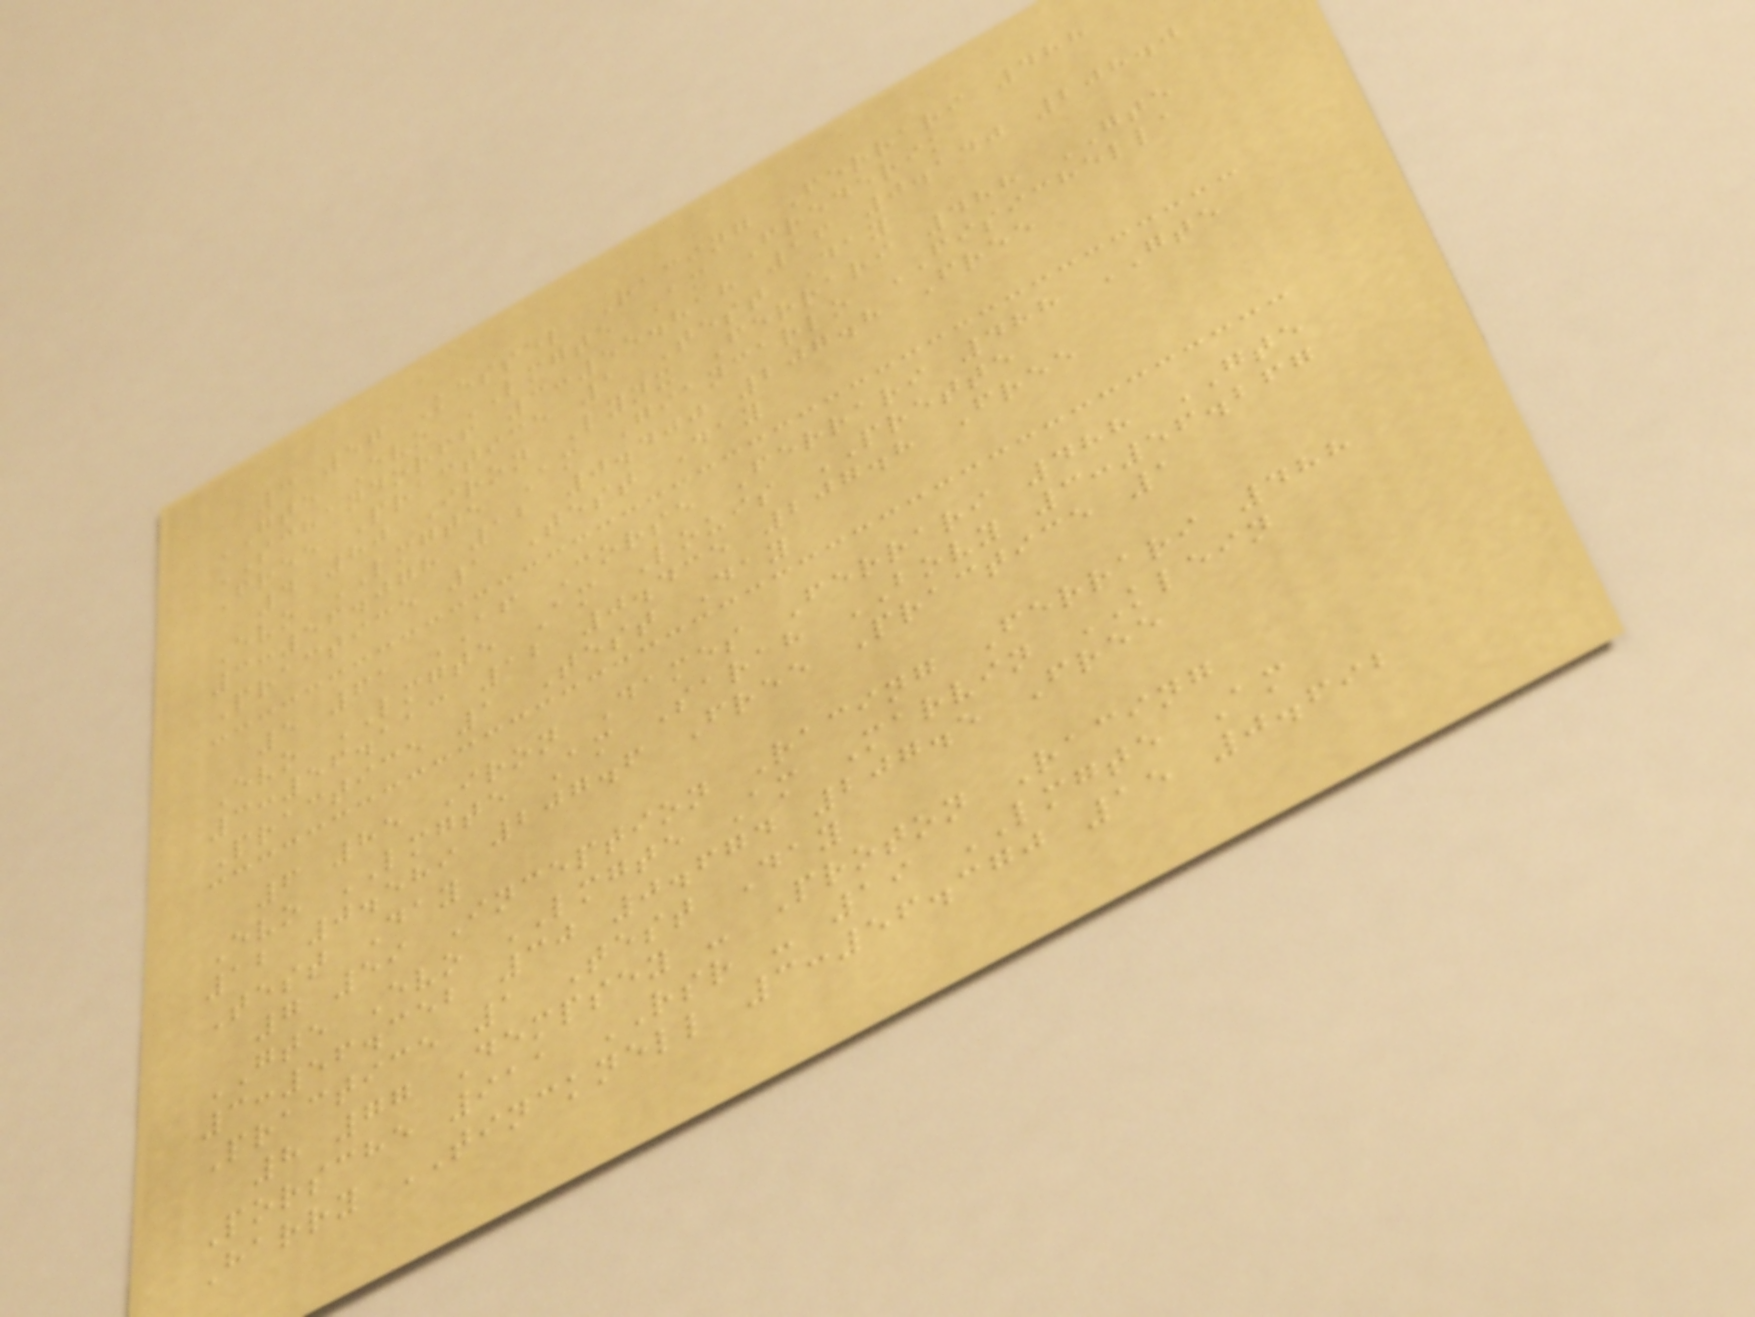3 57 Kessel Racing Ferrari 488
GTE Evo LMGTE Am Frederik
SCHANDORFF 3:55.818 16 0.140 208.0
Free Practice 1 Test Day
4 80 Iron Lynx Ferrari 488 GTE
Evo LMGTE Am Giancarlo FISICHELLA
3:56.078 12 0.400 207.8 Free
Practice 1 Test Day
5 61 AF Corse Ferrari 488 GTE
Evo LMGTE Am Louis PRETTE
3:56.113 12 0.435 207.8 Free
Practice 1 Test Day
6 85 Iron Dames Ferrari 488 GTE
Evo LMGTE Am Sarah BOVY 3:56.267
12 0.589 207.6 Free Practice 1
Test Day
7 59 Inception Racing Ferrari 488
GTE Evo LMGTE Am Marvin KLEIN
3:56.352 30 0.674 207.5 Free
Practice 1 Test Day
8 77 Dempsey - Proton Racing
Porsche 911 RSR - 19 LMGTE Am
Harry TINCKNELL 3:56.370 15 0.692
